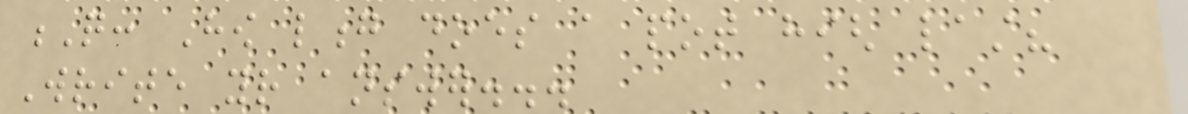Q: How long does a pot high last?
Write your answer...
